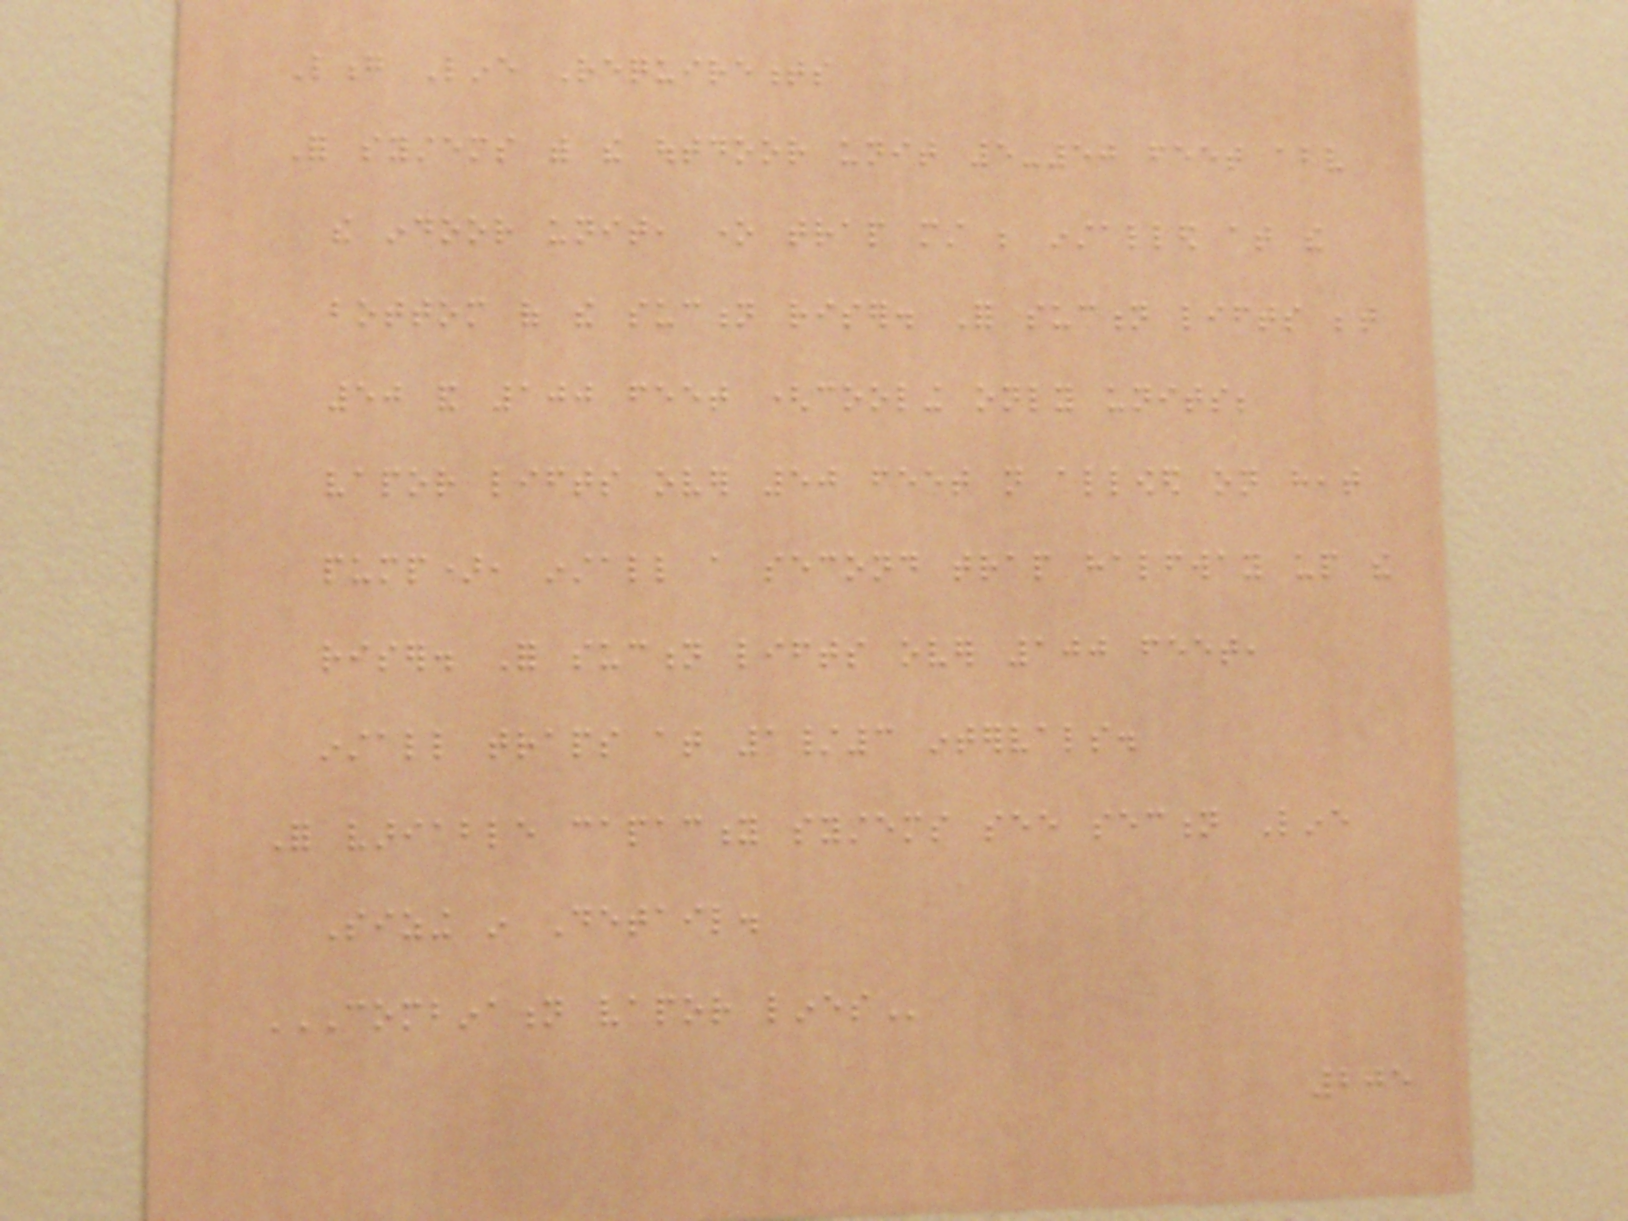Long Line Requirements
For systems with the outdoor unit 5-50 feet above
the indoor unit, one trap must be installed at the
bottom of the suction riser. For suction lifts between
50 and 100 feet (cooling only units;
vapor lifts over 50 feet not allowed on heat
pump), install a second trap halfway up the
riser. For suction lifts over 100 feet,
install traps at 1/3 intervals.
For variable capacity systems see section Line
Sizing in Detail.
COMBINATION VAPOR LINES
205
